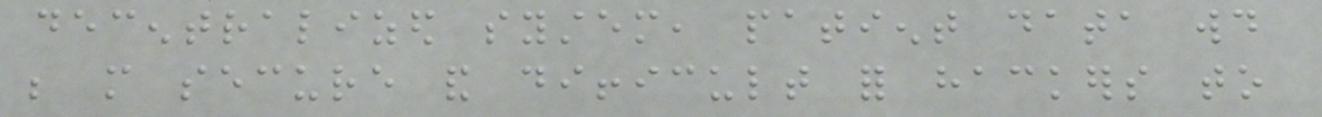decentralized system, patient data would
be more secure and difficult for hackers to
